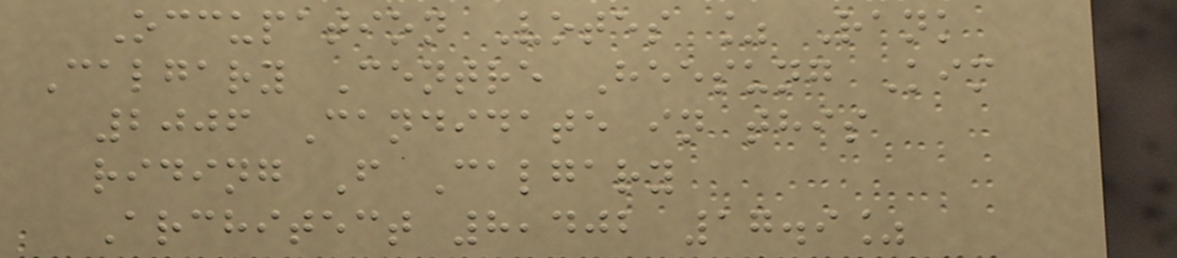Occupation Votes % Rank
Calgary Centre Heesung Kim
2006 Candidate in this
riding F Calgary
Architect 8,402 17.9%
